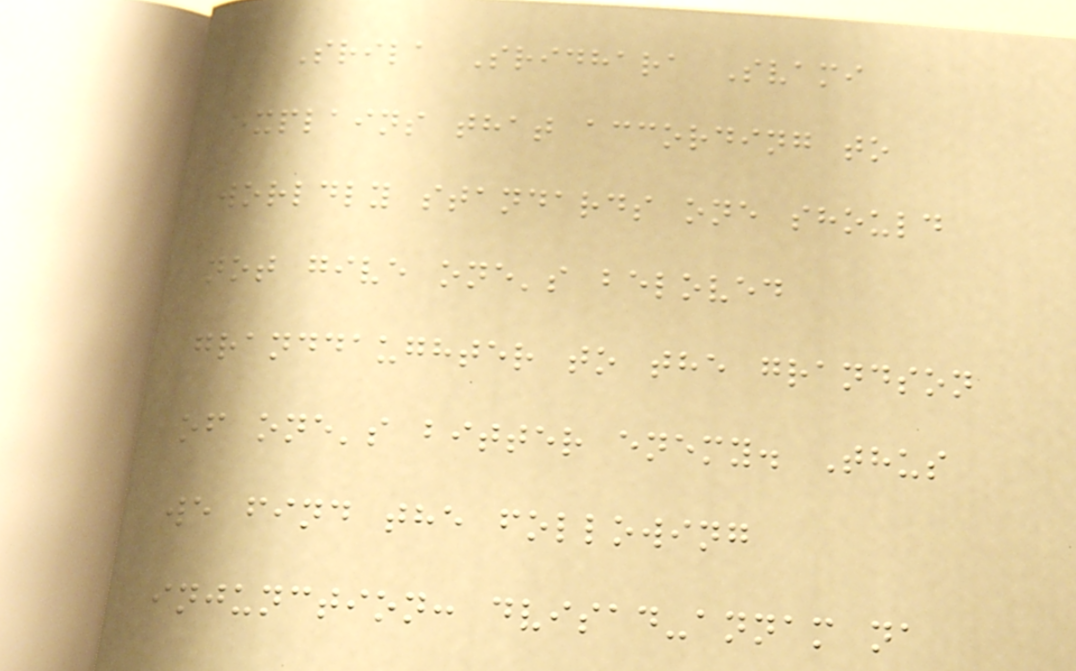Srila Sridhara Svami
explains that according to
worldly standards one should
not give one's beloved
granddaughter to the grandson
of one's bitter enemy. Thus
we find the following
injunction: dvisad-annam na
